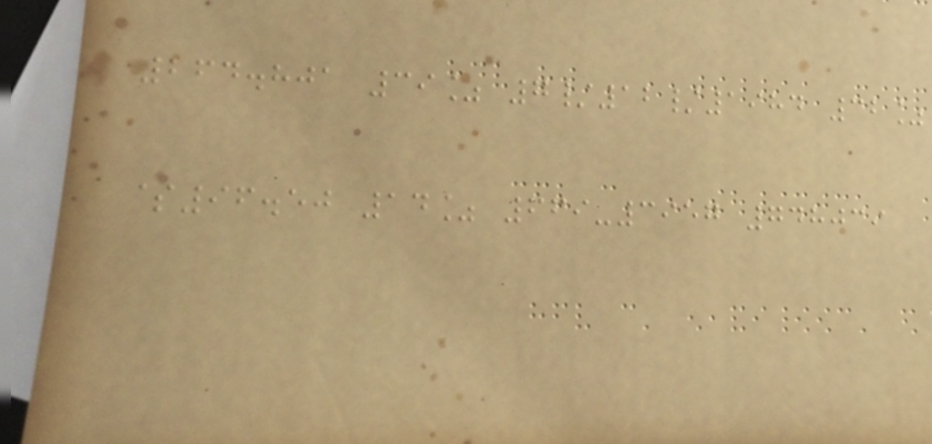264.801 39% 7/12/1984 32%
$96.50 14% 669-3957 748039
